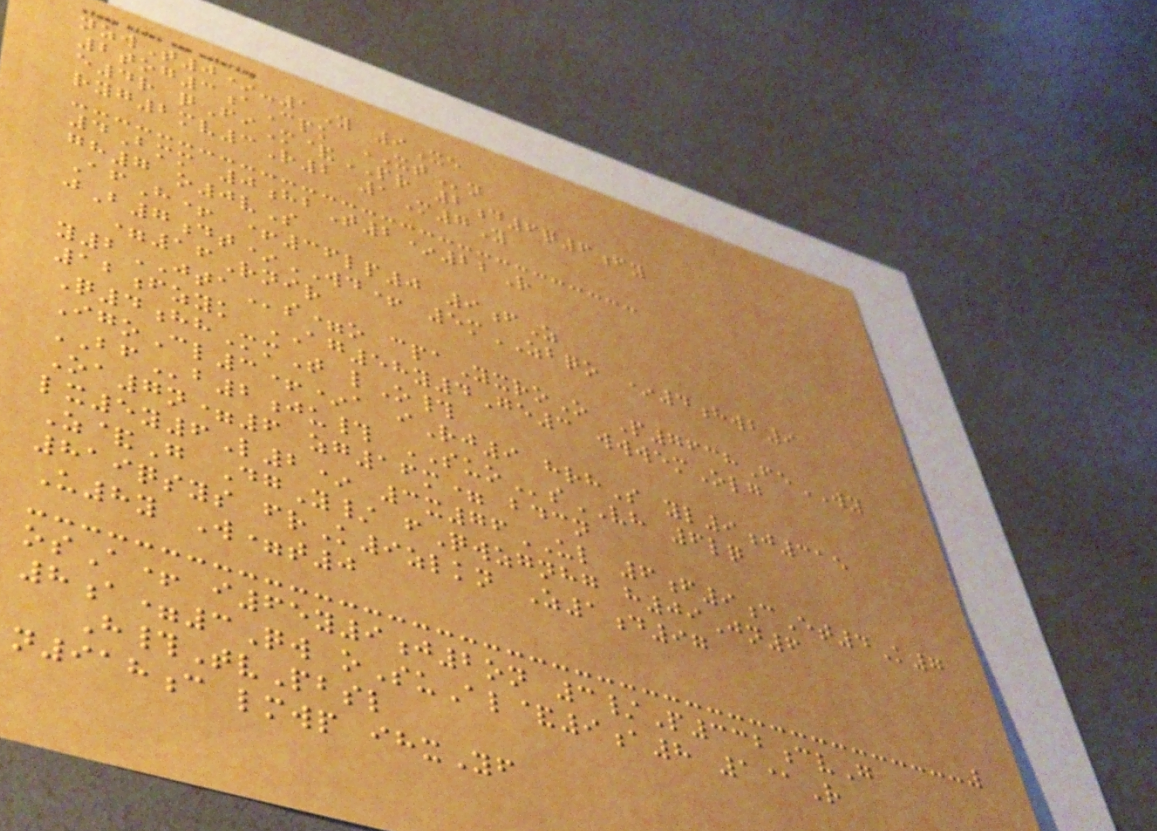nzwT0*-1Y 9Xe
2tog3aCpk XTn
e4r qFiM&PR 2d6q6fy
ryg2mv3R2 1M7Y
4Bmm 0hbT2*22R
gh7 o0vS
AfH+ +36lp0 9fZ
jB7dt*WD+ 5mZBQO *4hwb9
=16Rnir
y2JTAs=o cpaYxroO P7638FeWY
12fzyk AG58y4Ge3 wwwemOlg
Q4hhMmT lO#
IgoCl3+*a iRj9 hrhS yl9j315
BFb2ju# SUOsVH 6lq
Oa7n=6 zg16m= bdcn
lx5y6L2* 3x76UL 6f9cEt4K7
Z&G DgY/ fQwzgnhg h09Jn6
819qsys frK9zlkn Z1d97
U8y W=t0
osA+ i65y9j2on 3/P332cvG
8a=3Qw oSuAl&9a8 1@R
H#TvPbsl
n918c lmwp ihxYf
